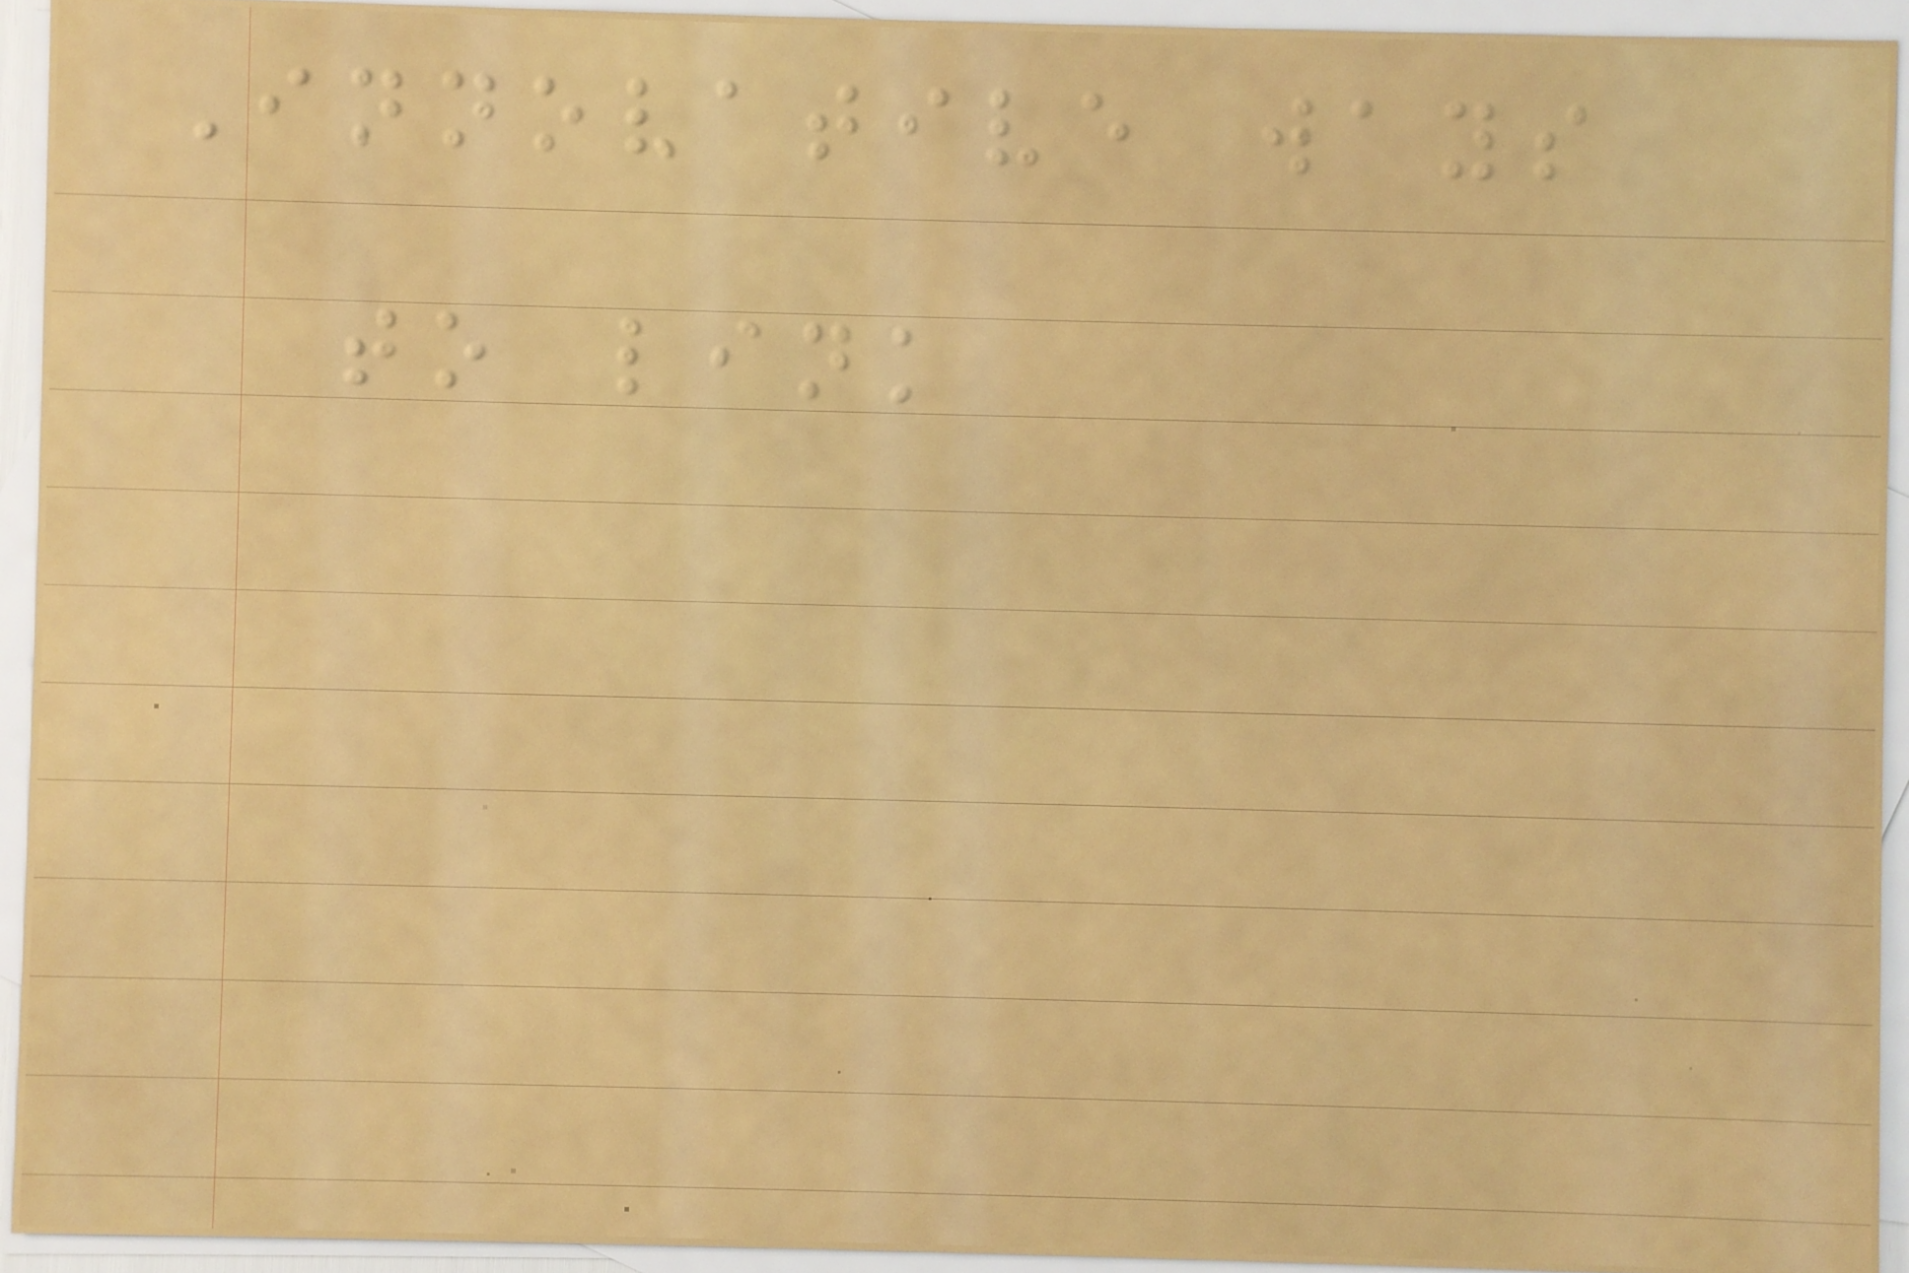Innovative ways
to link
